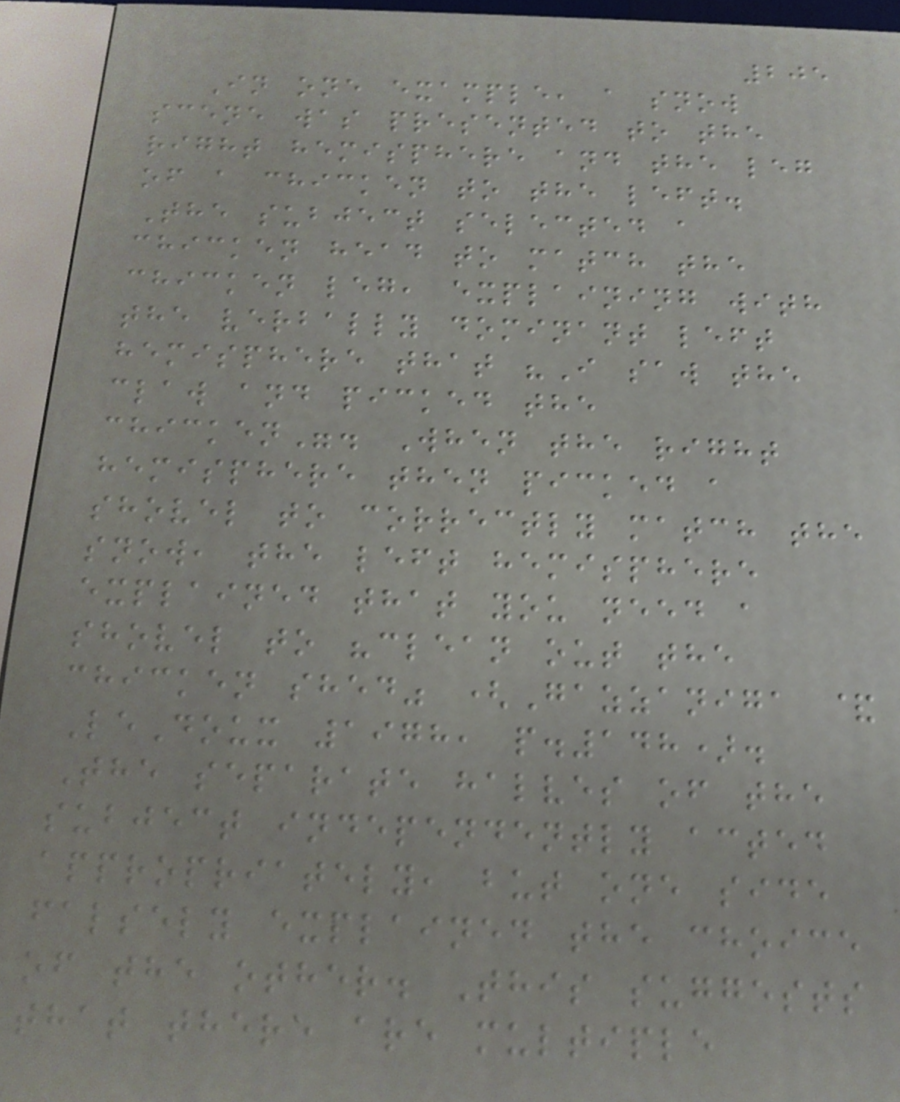205
In one example, a snow
scene was presented to the
right hemisphere and the leg
of a chicken to the left.
The subject selected a
chicken head to match the
chicken leg, explaining with
the verbally dominant left
hemisphere that "I saw the
claw and picked the
chicken". When the right
hemisphere then picked a
shovel to correctly match the
snow, the left hemisphere
explained that you need a
shovel to "clean out the
chicken shed" (Gazzaniga &
LeDoux 1978, p.148).
The separate halves of the
subject independently acted
appropriately, but one side
falsely explained the choice
of the other. This suggests
that there are multiple
